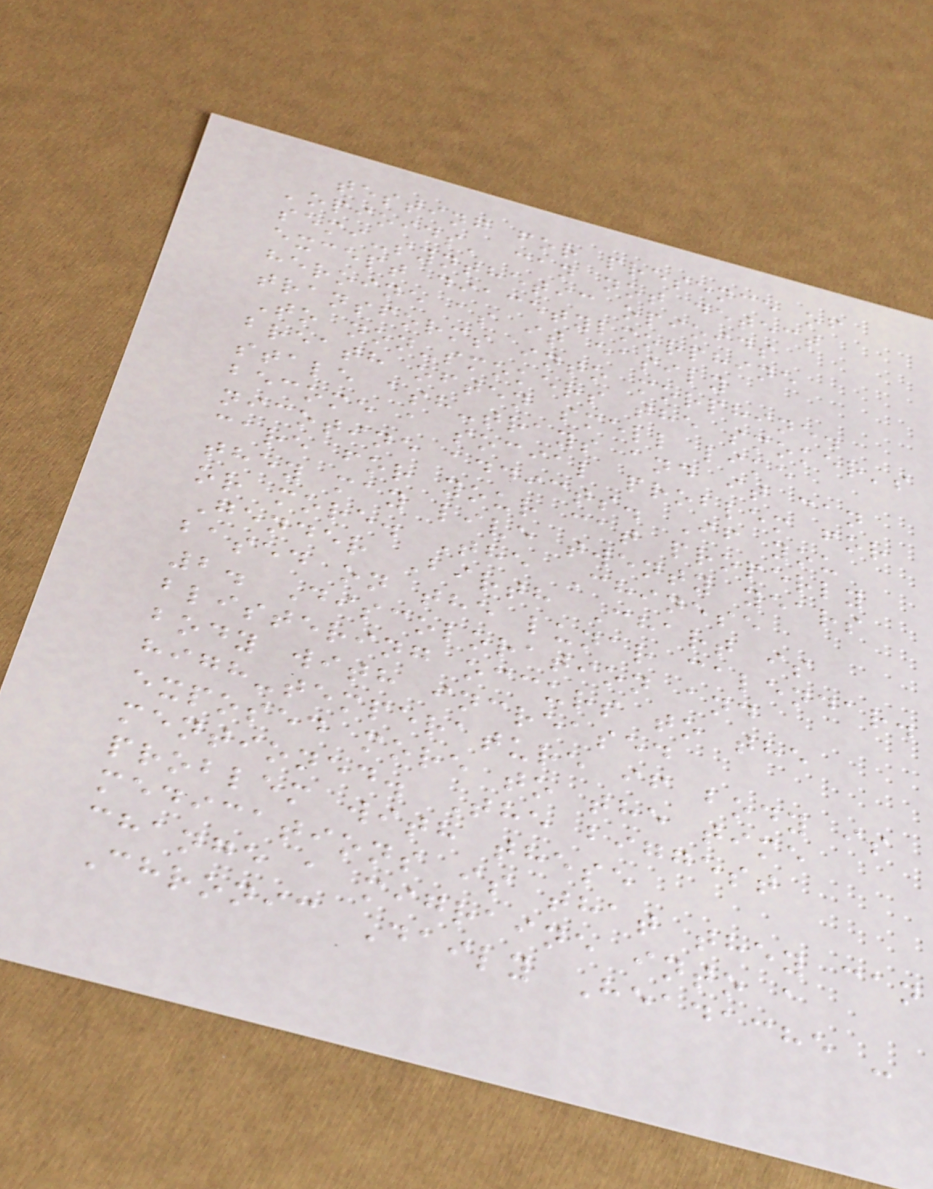testing for presence of
'opioids' can not detect
semi-synthetic opioids
except diacetylmorphine
heroine as it easily
transforms into morphine.
To non-smokers the smoker's
breath often smell like
stale ash-trays and it can
become a social problem for
nicotine addicts. If you
care for your cat properly
they may live twenty years
or more. The Chinese
Gender Birth Chart is
based on the lunar calendar.
2. Discoloration and
blistering occurs to the
body with increased
high-temperature if body is
exposed more to the time
mentioned. The biggest
problem with these
medications is that they can
change a migraine into a
Chronic Daily Headache -
